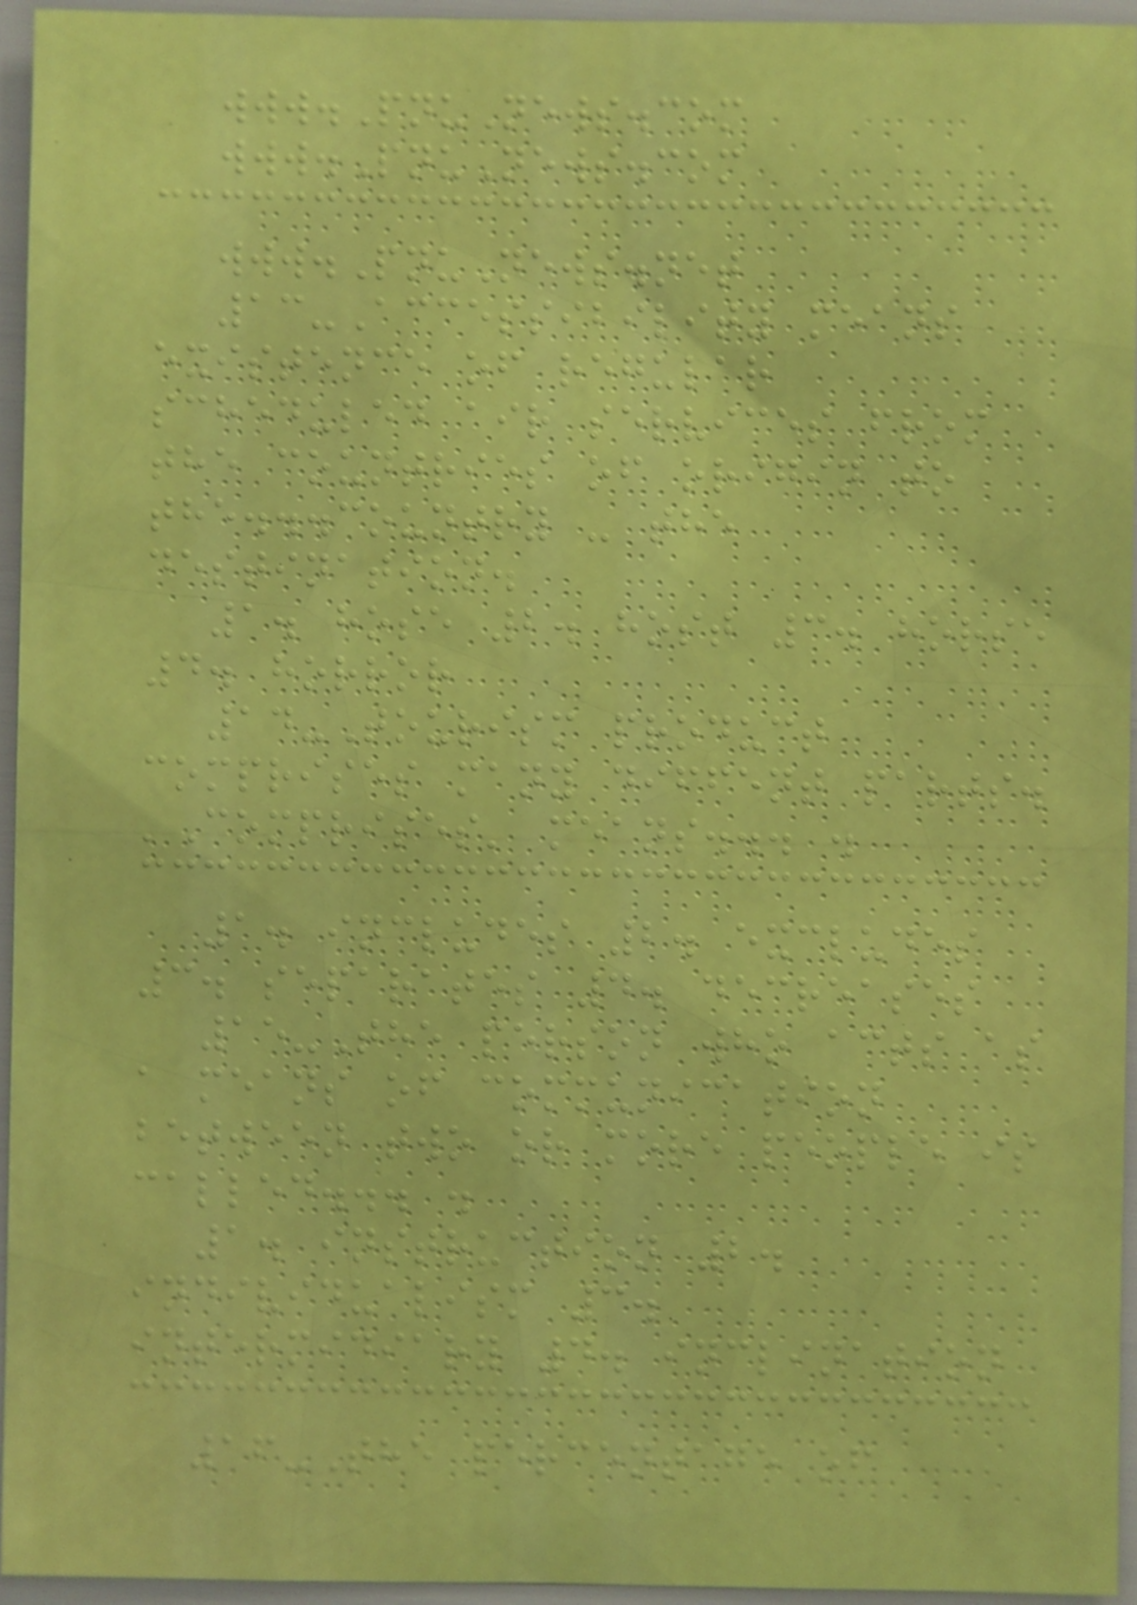www.PnuNews.com
www.PnuNews.com
www.PnuNews.net
13-Accessibility means
existence of regular
scheduled air services from
the countries of origin to
the...country - the
destination.
1. hose 2. host 3. horse
4. horror
14-Tourism product
comprises many diffent parts.
'Comprises' means... .
1. includes 2. excludes
3. separates 4. decreases
15-The person who acts as
a means of communication
between two or more people is
called... .
1. instruction 2.
individualism 3.
intermidiary 4. inclination
16-The percentage of
